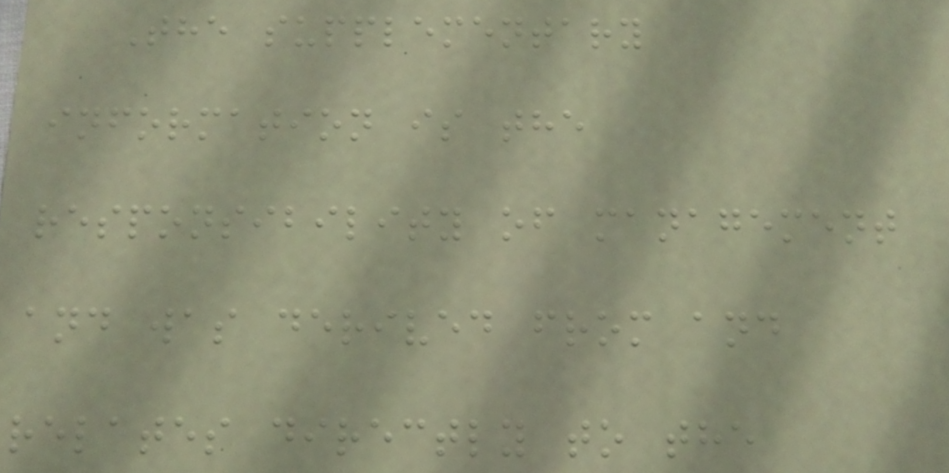The supplementary
information is the
responsibility of management
and was derived from and
relates directly to the
